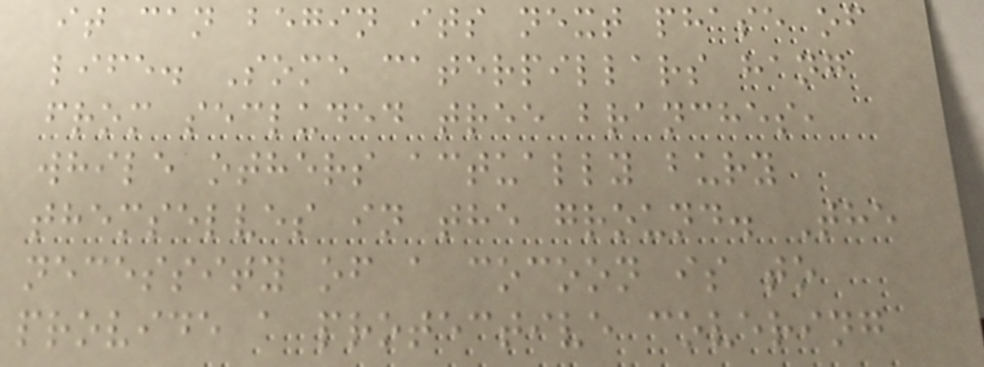it can begin its next phase of
life. Some caterpillars hang
from secluded tree branches,
while others actually bury
themselves in the ground. The
necessity of a cocoon is to
provide a protective covering
